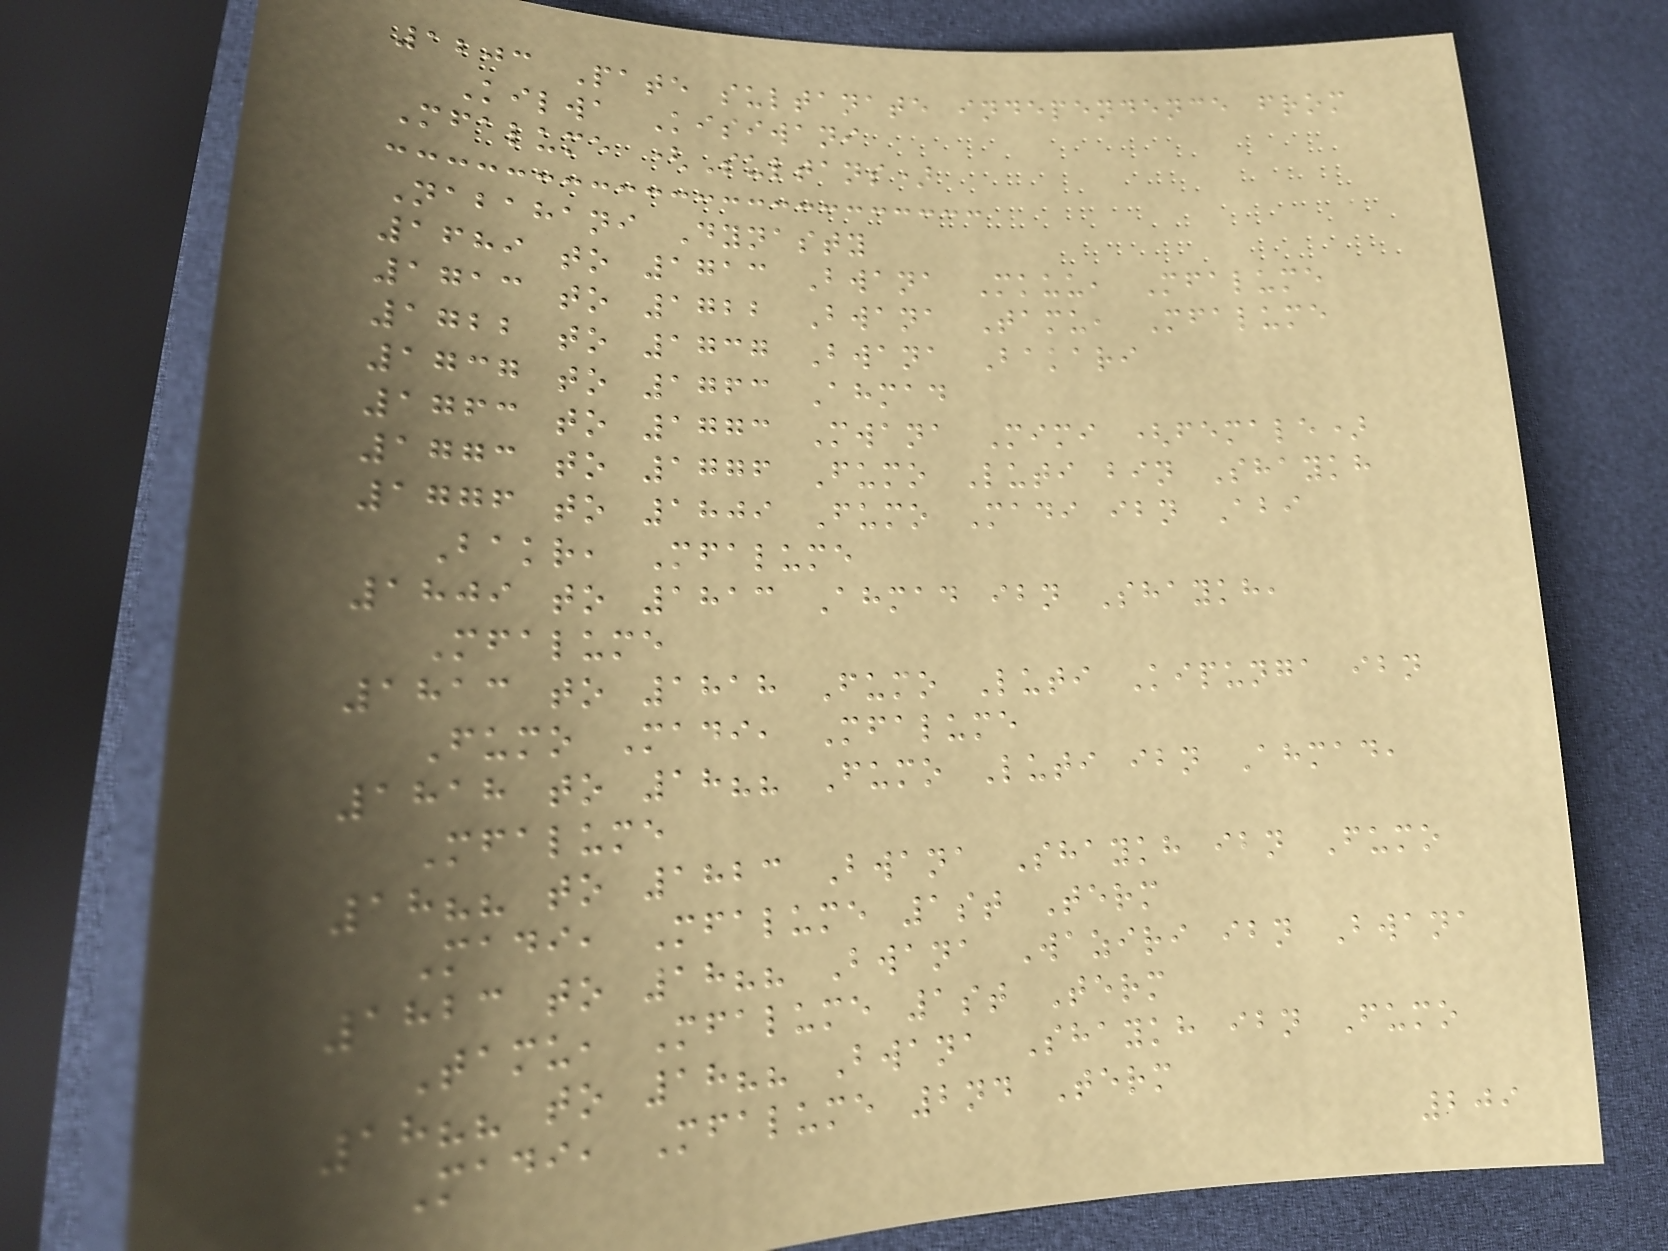1203 Pate sultanate independence from
Kilwa Kisiwani
Mfalume (Sultans)
Nabahani Dynasty
1689 to 1713 Bwana Mkuu, Mfalume
1713 to 1722 Bwana Tamu, Mfalume
1722 to 1737 Bwana Bakari
1737 to 1763 Ahmad
1763 to 1773 Mwana Mimi (female)
1773 to 1776 Fumo Luti bin Shaykh
1776 to 1809 Fumo Madi ibn Abi
Bakr, Mfalume
1809 to 1813 Ahmad ibn Shaykh,
Mfalume
1813 to 1818 Fumo Luti Kipunga ibn
Fumo Madi, Mfalume
1818 to 18?? Fumo Luti ibn Ahmad,
Mfalume
18?? to 1823 Bwana Shaykh ibn Fumo
Madi, Mfalume 1st Term
1823 to 18?? Bwana Waziri ibn Bwana
Tamu, Mfalume 1st Term
18?? to 18?? Bwana Shaykh ibn Fumo
Madi, Mfalume 2nd Term
209
